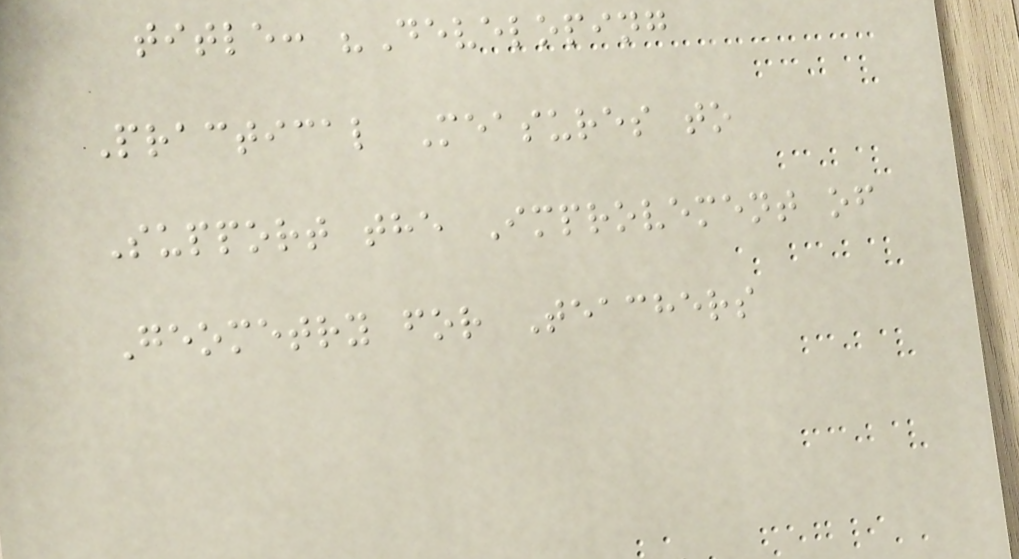title: "Developing
Practical Measures to
Support the Improvement of
Geometry for Teachers
